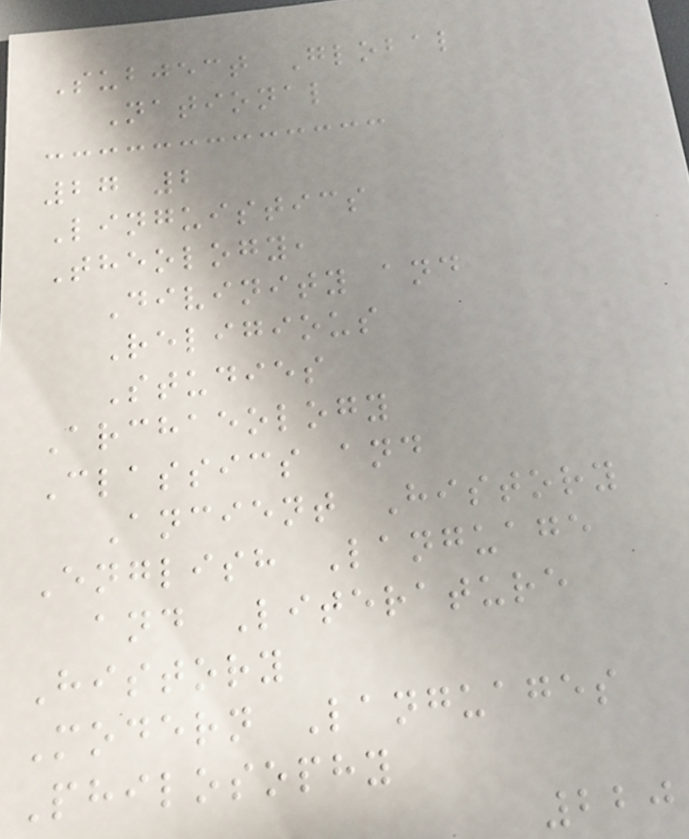Subject Global
National
27 2
Linguistics
Theology,
Divinity and
Religious
Studies
Archaeology
Classics and
Ancient History
English Language
and Literature
History
Modern Languages
Philosophy
220
